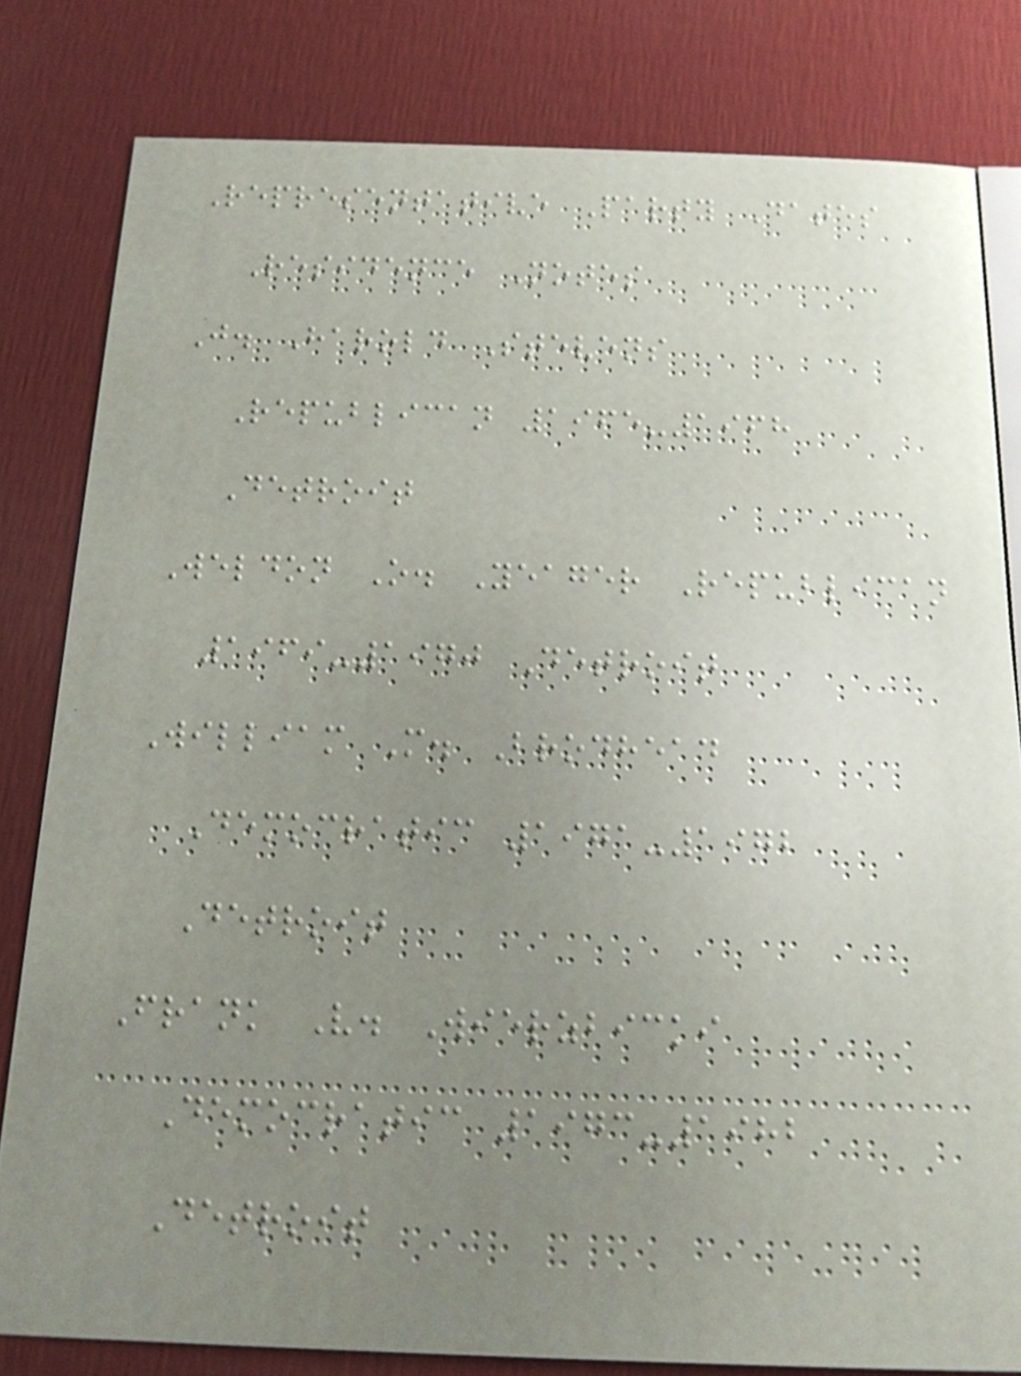Representative Party Dates
Residence Notes
J. Harold Stevens
Republican 1965-1968
Detroit
Weldon O. Yeager Republican
1969-1970 Detroit
William M. Brodhead
Democratic 1971-1972
Detroit
Frank V. Wierzbicki
Democratic 1973-1982
Detroit
